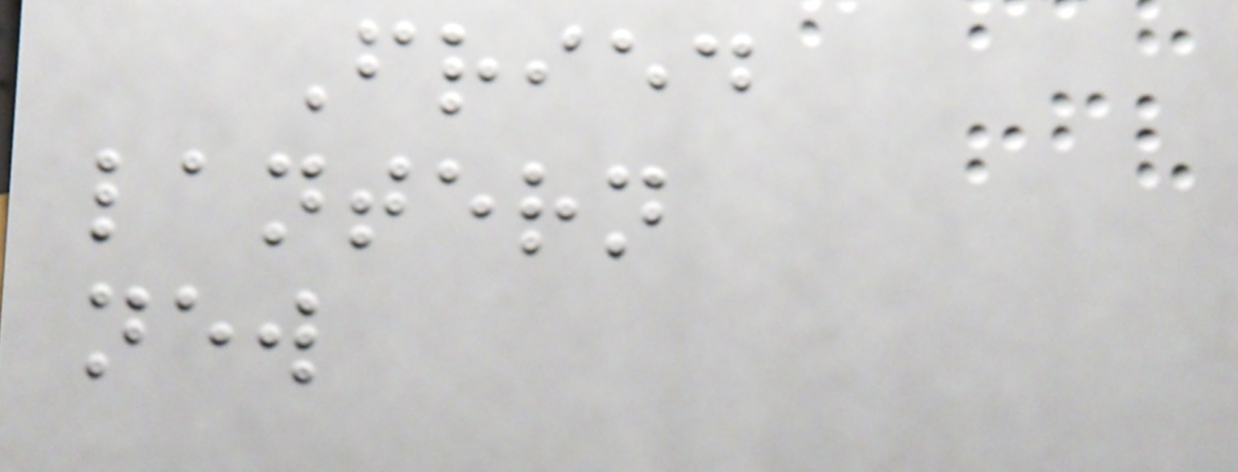Fried
lantern
new
